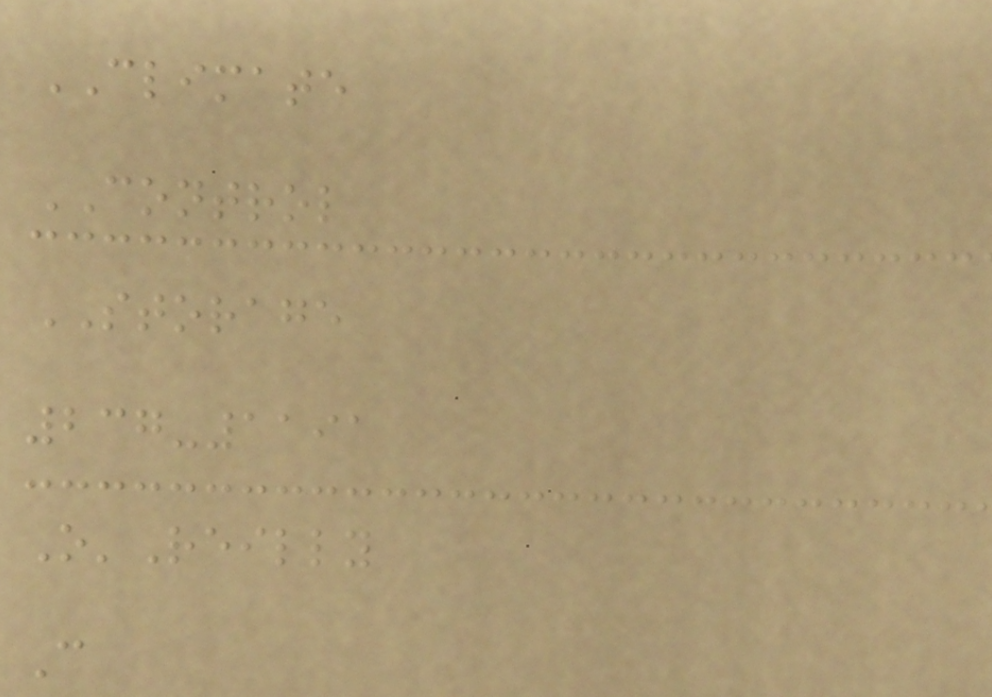CLIMATE
CONTROL
STORAGE
237-1191
O'Reilly
C
